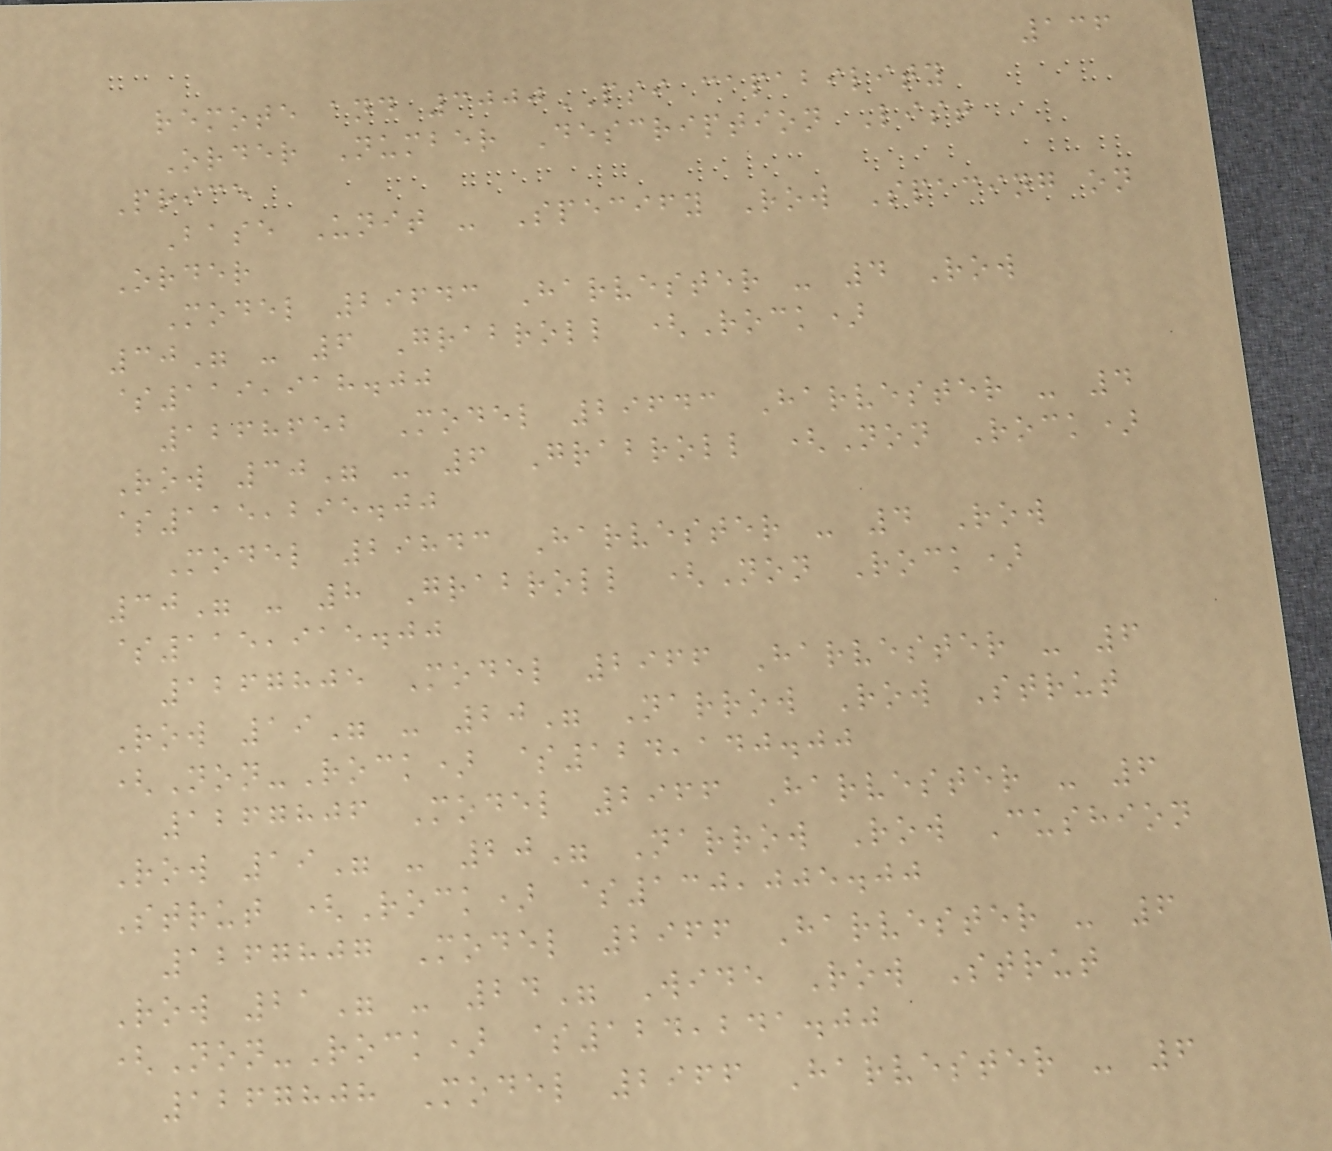136
remote and 3000PSI capability
Order Number Description List
Price
Base Unit - Specify Row Spacing on
Order
Model 29643 Harvester - 4 Row
30" - 6 Grabroll (Rock)
$119,918.00
1268652 Model 29643 Harvester - 4
Row 30" - 6 Grabroll (Non Rock)
$115,295.00
Model 29843 Harvester - 4 Row
30" - 8 Grabroll (Non Rock)
$115,915.00
1267805 Model 2966 Harvester - 6
Row 19" - 20" Narrow Row Strut
(Non-Rock) $124,140.00
1267806 Model 2966 Harvester - 6
Row 19" - 20" Narrow Row Cushion
Strut (Rock) $130,005.00
1267807 Model 2966 Harvester - 6
Row 21" - 24" Wide Row Strut
(Non-Rock) $124,241.00
1267808 Model 2966 Harvester - 6
